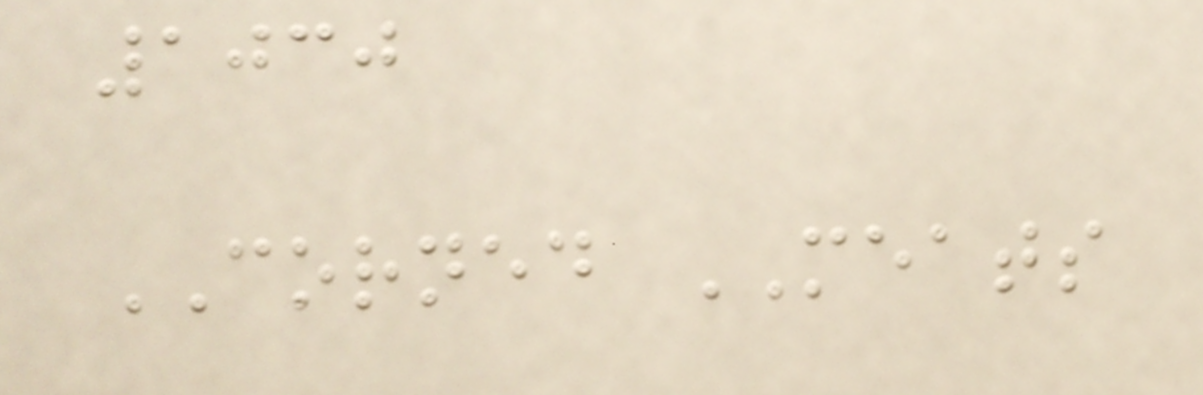1030
CORNED MEATS
